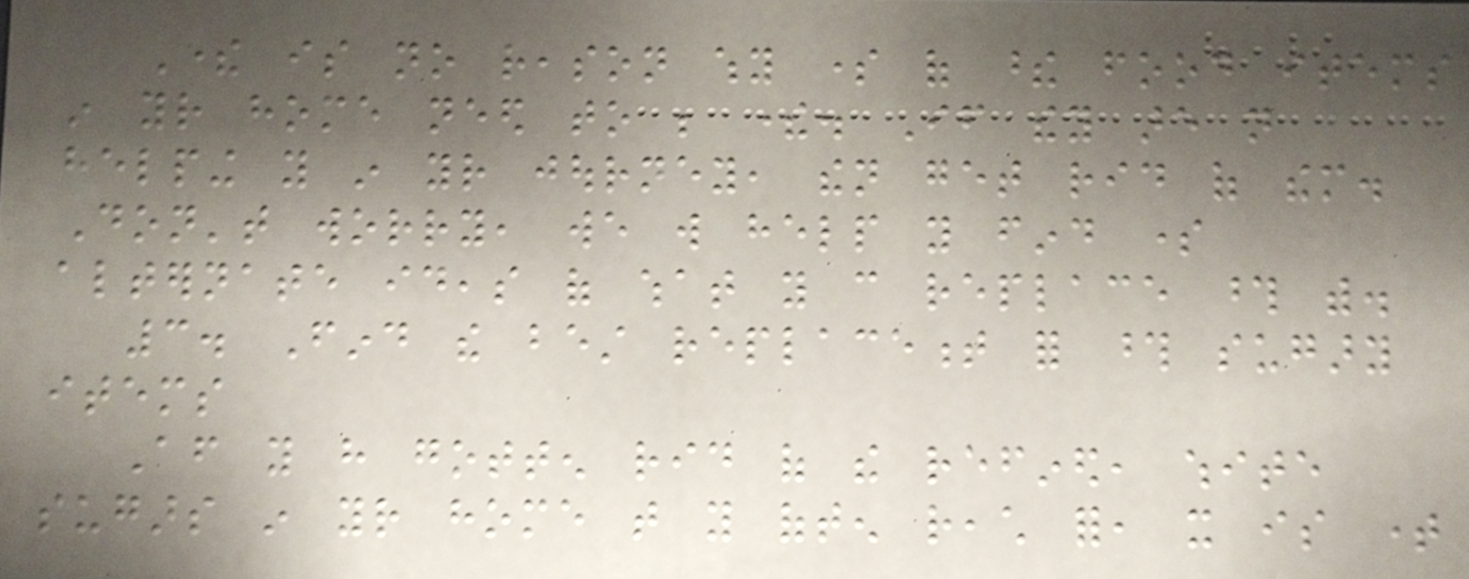There is no reason why some of these food items
in your home need to be there. If they are not
helping you in your journey, then get rid of them.
Don't worry, we will help you find some
alternate ideas of what you can replace those with.
3. Find the best replacement for those sugary
items
After you have gotten rid of the refined, white
sugars in your home that you often reach for, it is time
